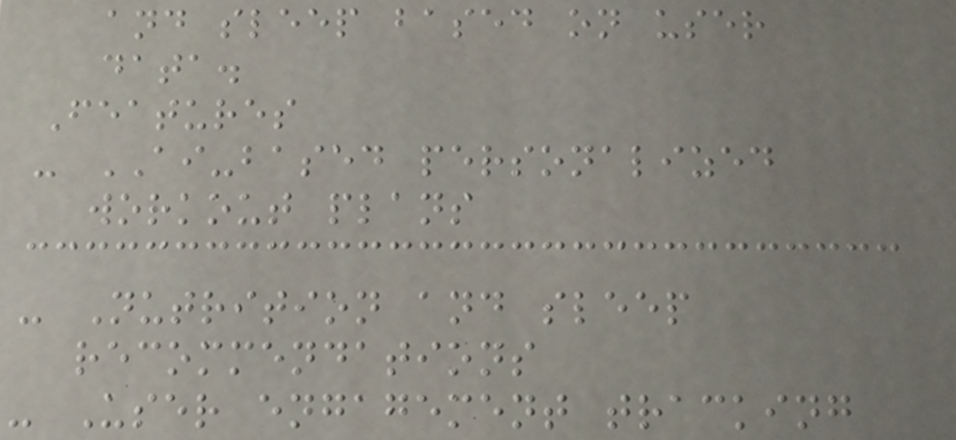and sleep based on user
data.
Features
- AI-based personalized
workout plans
- Nutrition and sleep
recommendations
- User engagement tracking
